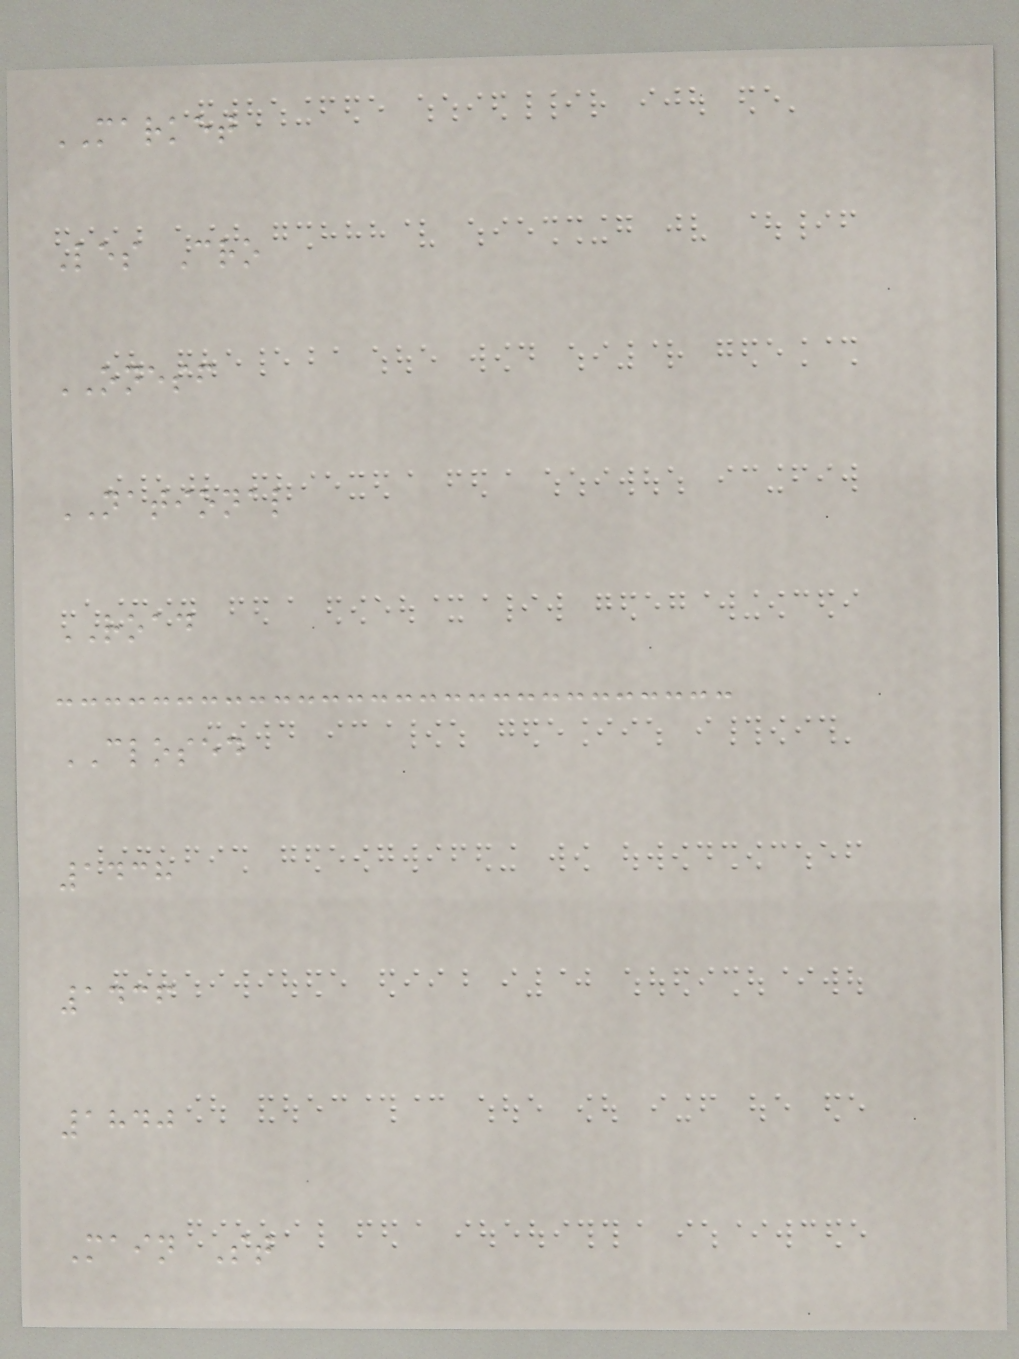MARKET
Les Cro
ONESF
NATIONAL
ROAD
CLOSED
1438
1436
1840
Main St
